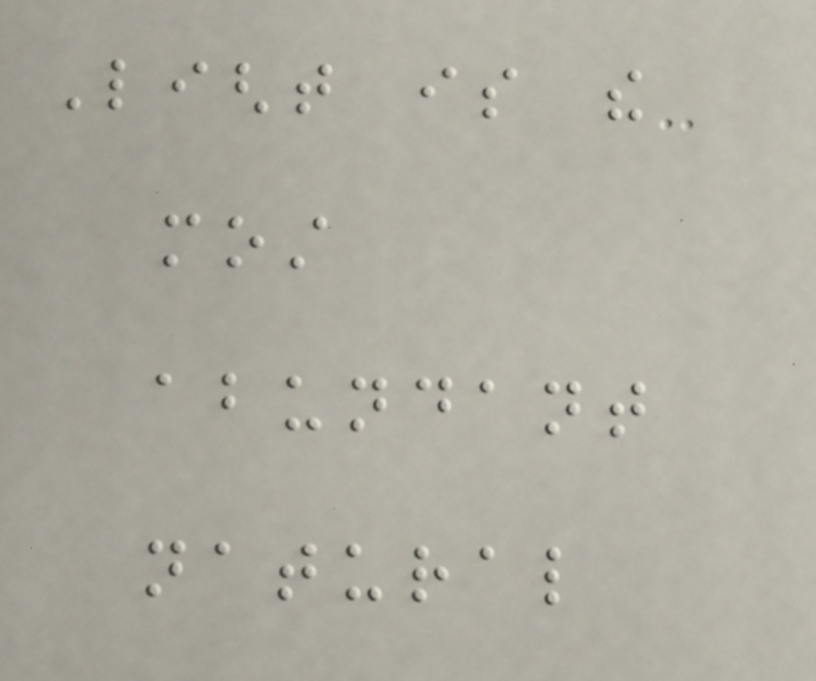Light is the
most
abundant
natural
